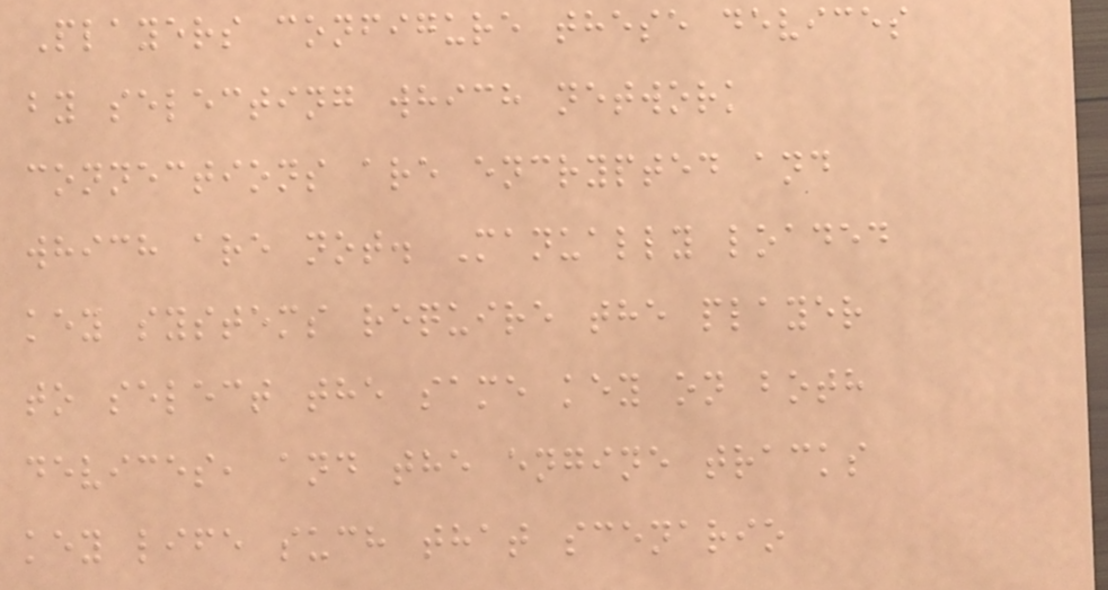Players configure these devices
by selecting which network
connections are encrypted and
which are not. Manually loaded
key systems require the player
to select the same key on both
devices, and the engine tracks
key life such that scenario
